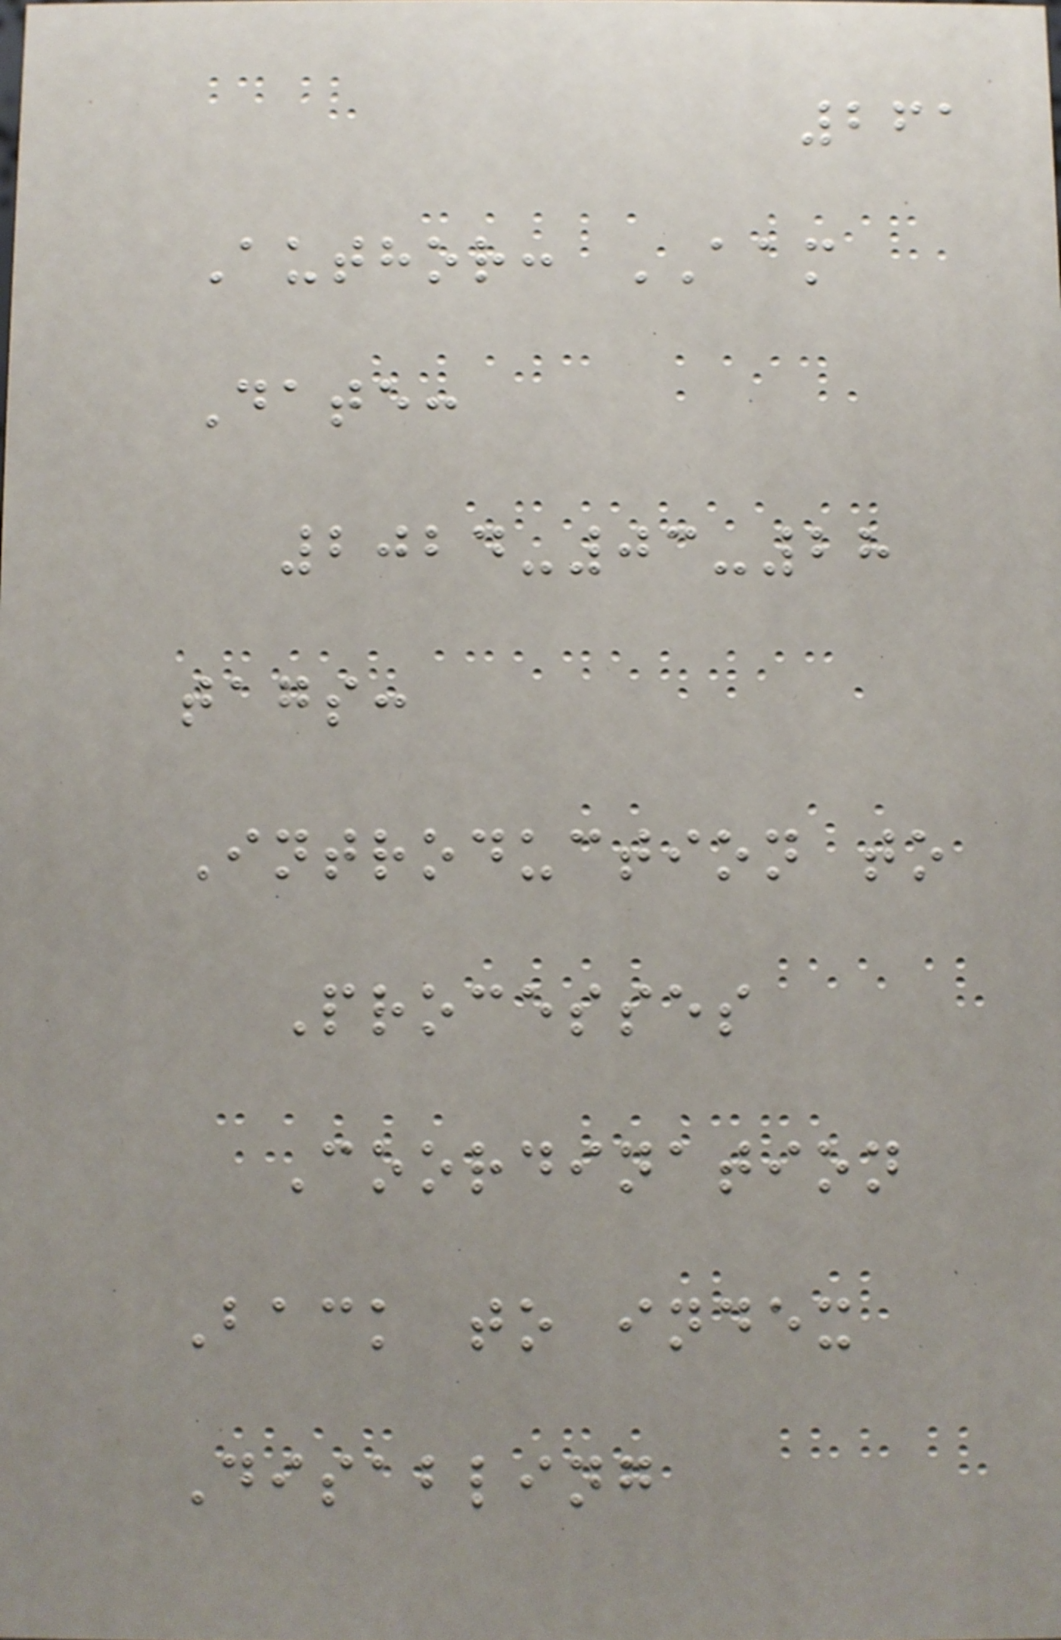261
Author: AAM
Date:
2024-03-28
tags:
Introduction to
Processes
Coordination
Back to index
Disabling
